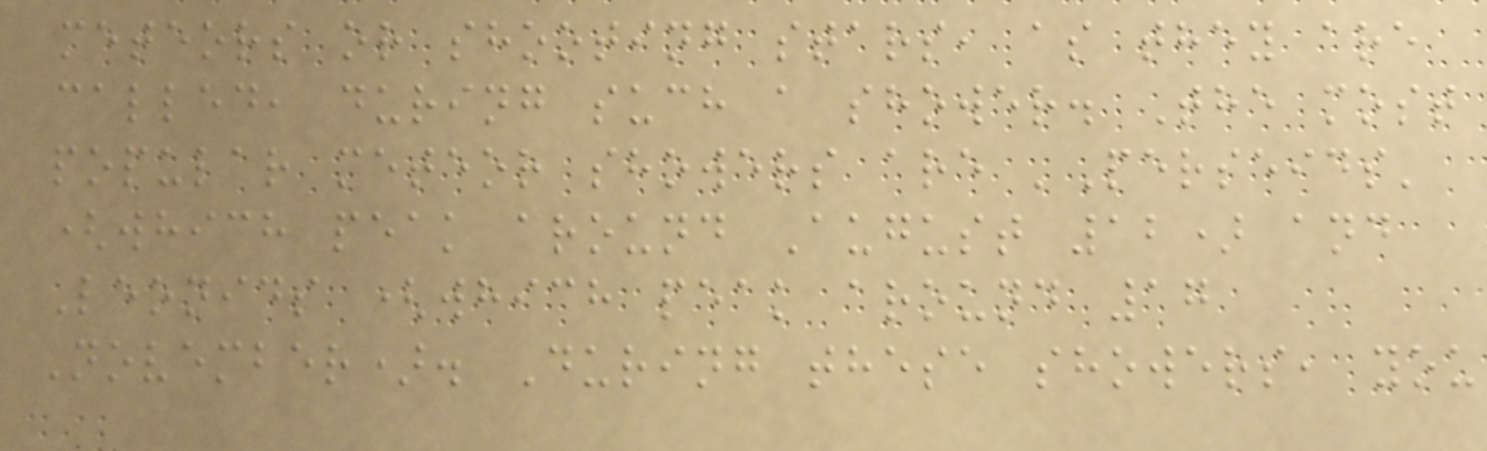meteors or shooting stars, as they are
called, during such a shower. The most
popular meteor showers are 'Perseids'
(which peak around August 12) and
Leonids (which peak around 17
November). During these showers, you
